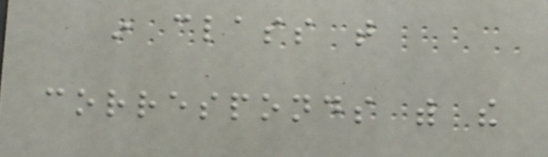in class that
corresponds with the
